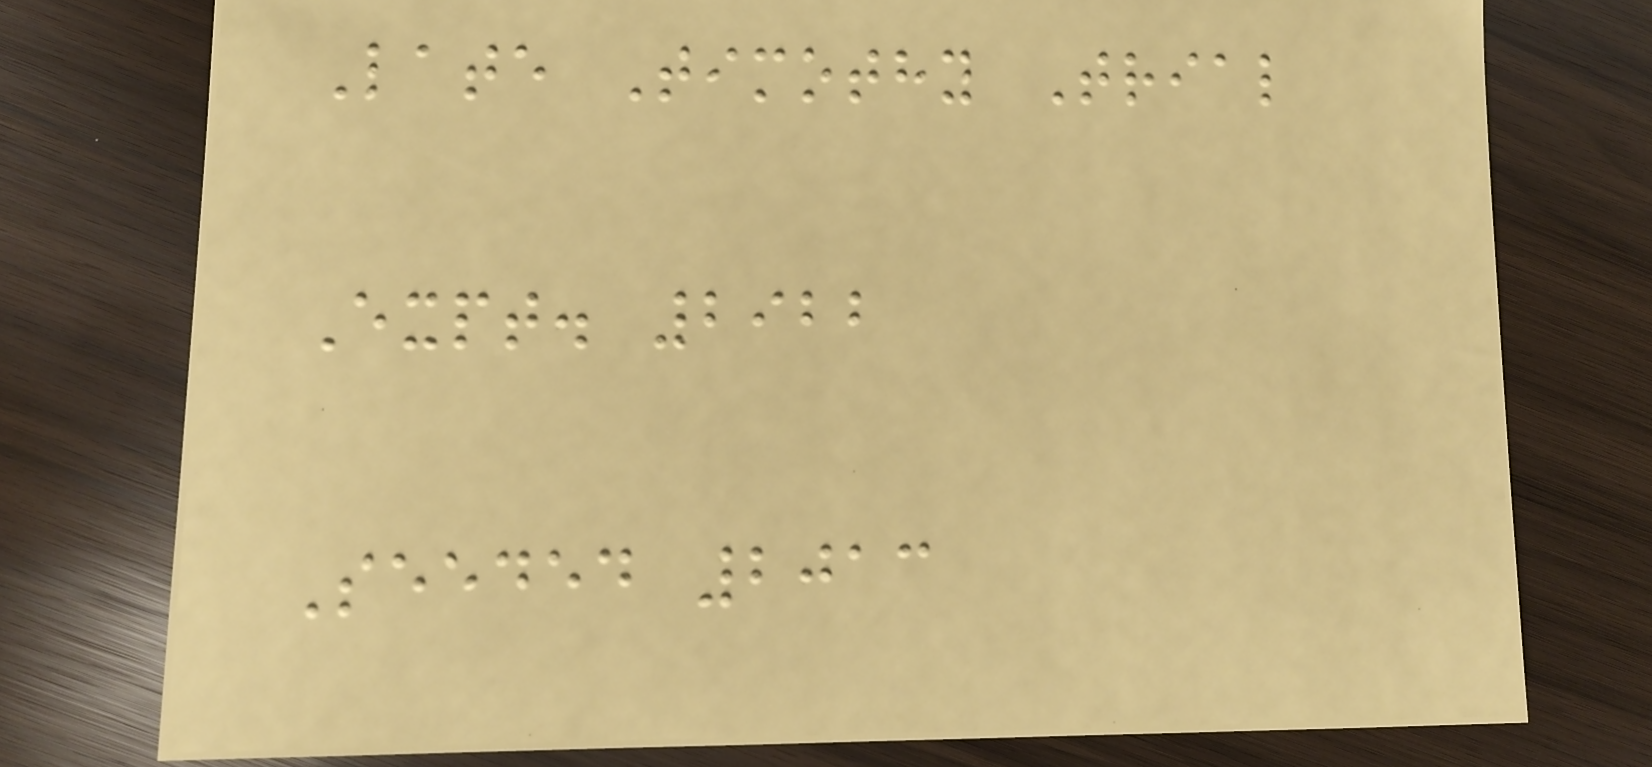Late Timothy Trial
Expt. 2922
Seeded 2013
